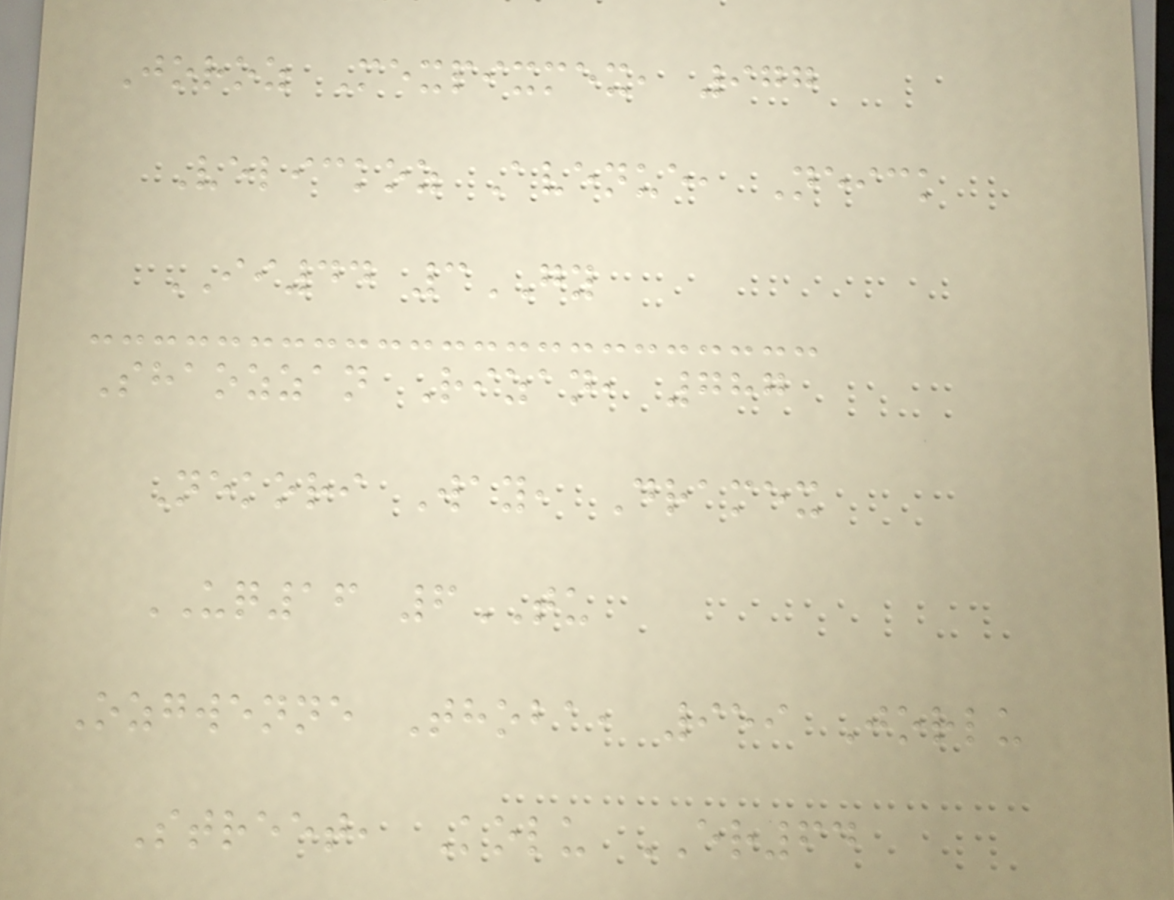Joroz Mexpixmex, 977
Velickoz Avenue, Neick
II44 3GY
Shaozzan Rizan, 787
Nekori Way, Dramex
UQ16 6TU
Ozgwenne Thoba, 959 Jorlu
Street, Kolu ER64
